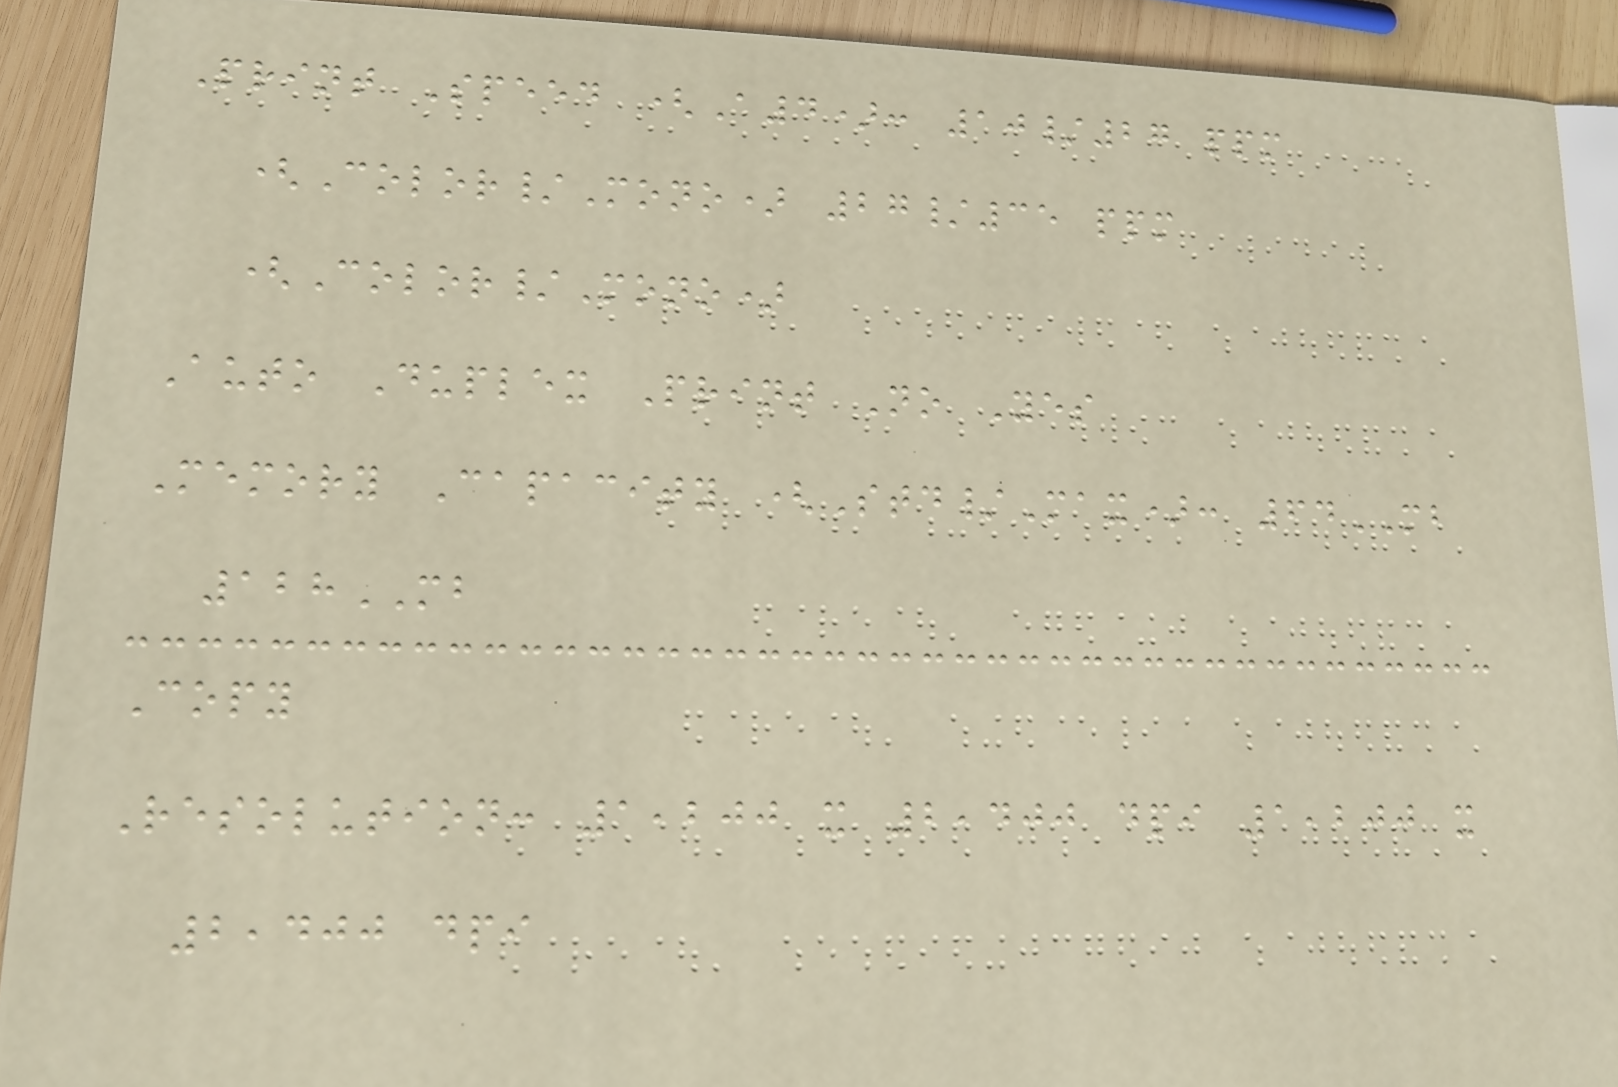Print Speed (A4): 10/27 ppm
(Color/Mono) 27/35 ppm
(Color/Mono)
Auto Duplex Print No Yes
Memory Capacity (Std/Max): 64MB
128MB
Copy
Resolution: 1,200 x 2,400 dpi 1,200 x
2,400 dpi
